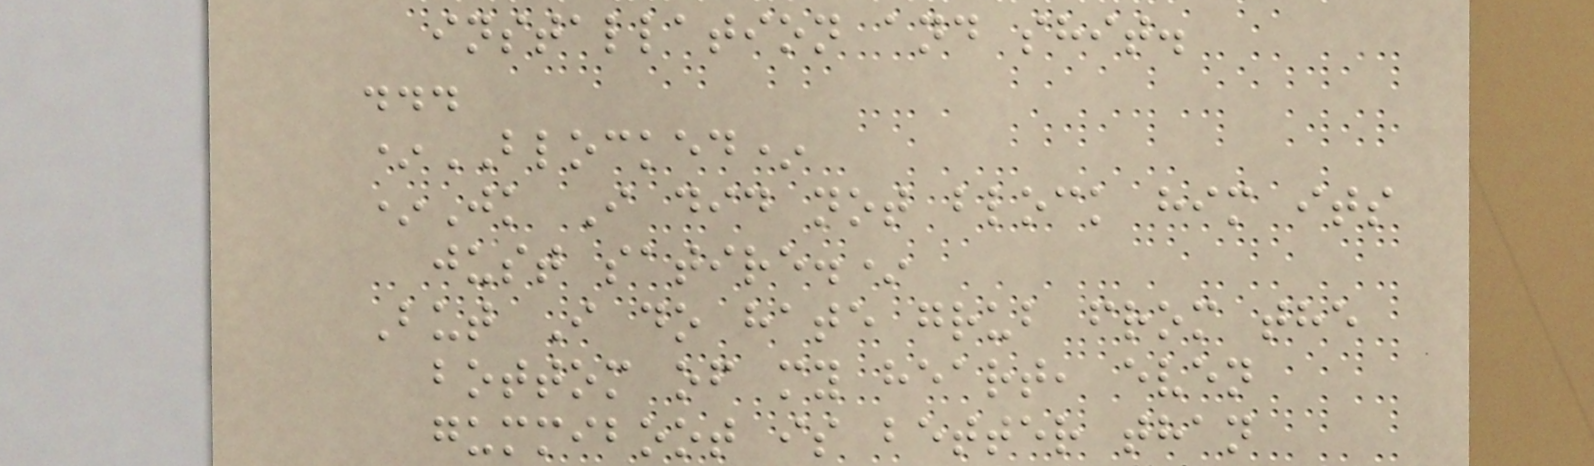installation and shit.
...
*BLOCKED*
*Jk I did not block him its
just satire.*
But I do hate grub from the
bottom of my heart, even
gummiboot is better than
